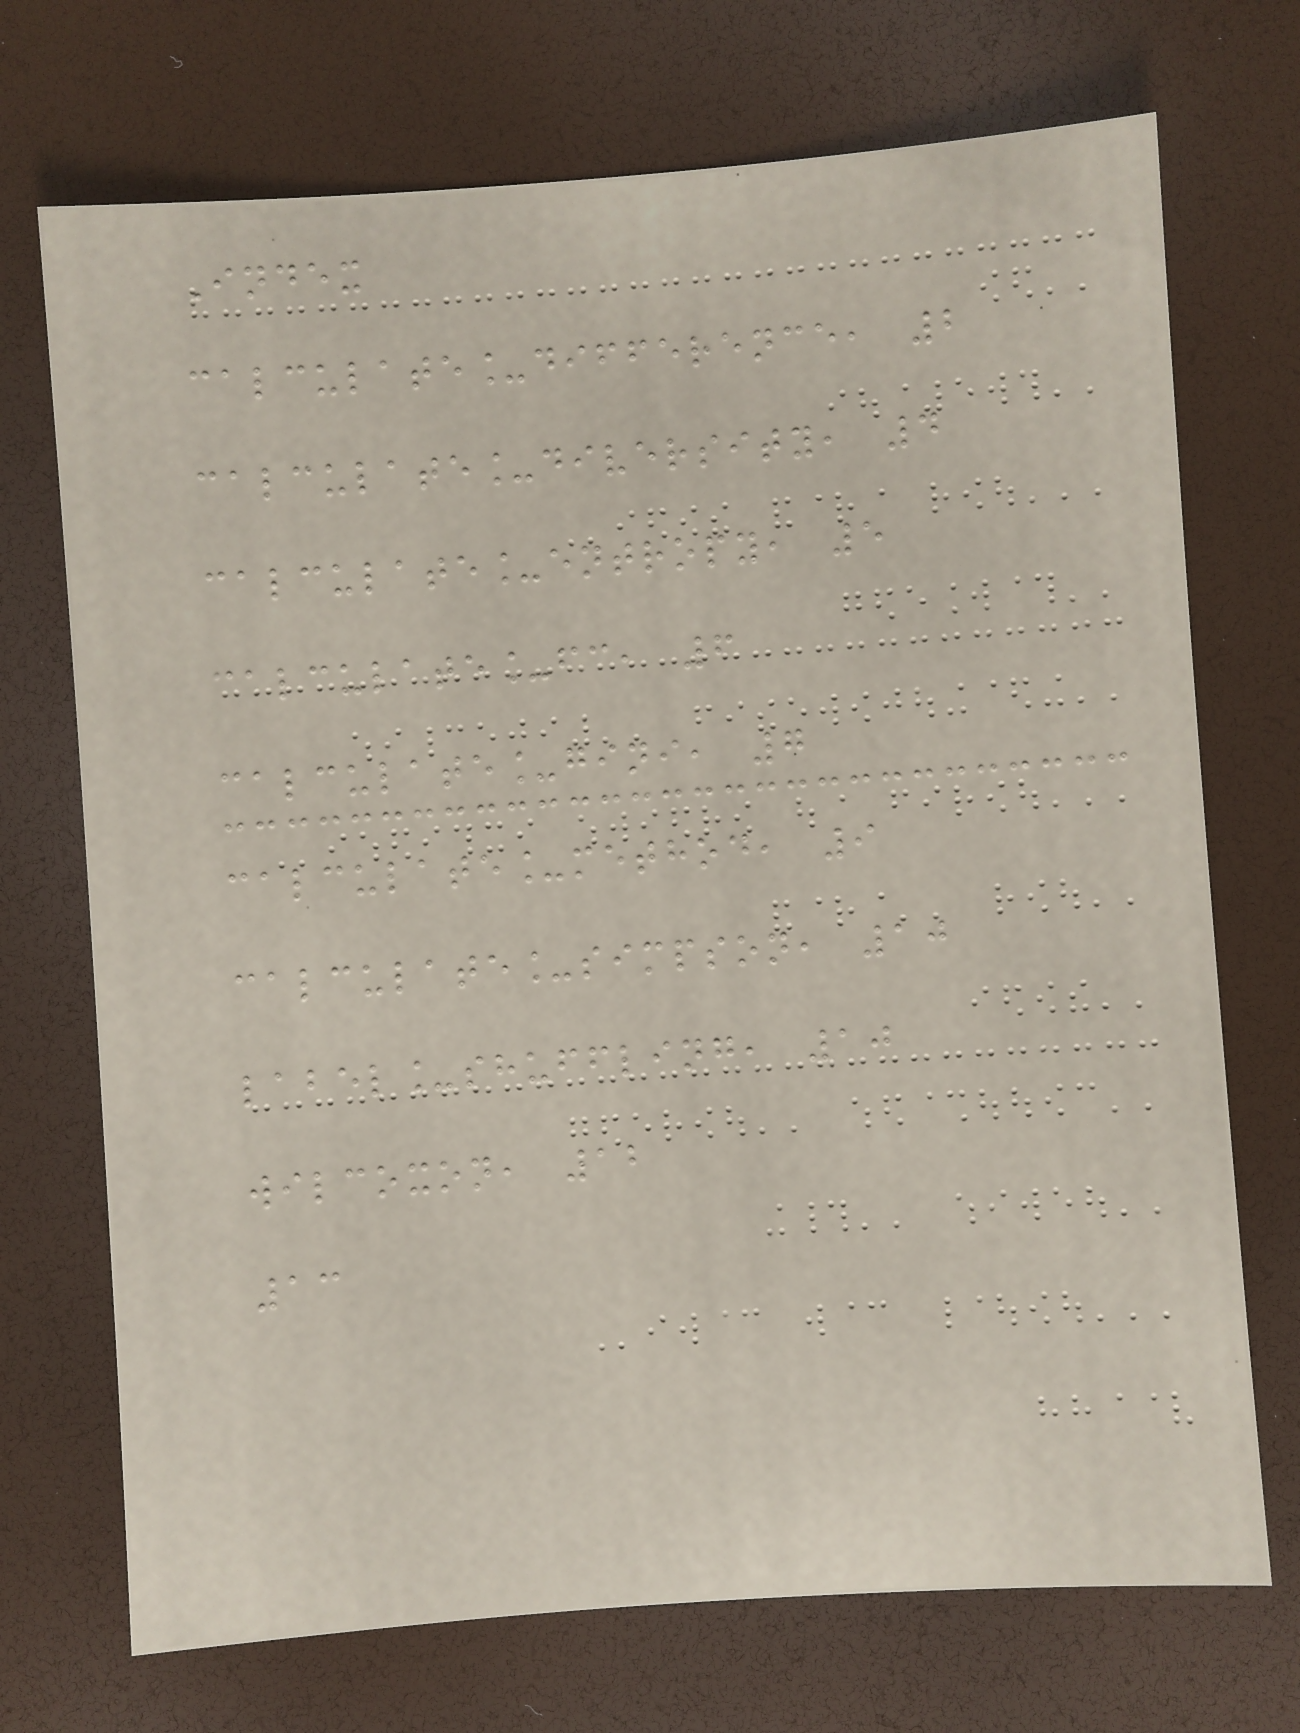Index
calculate_difference, 2
calculate_diversity, 4
calculate_entropy, 5
calculate_fc, 6
calculate_gini, 7
calculate_method, 9
calculate_simpson, 10
label_shuffling, 10
wilcoxon, 12
13
